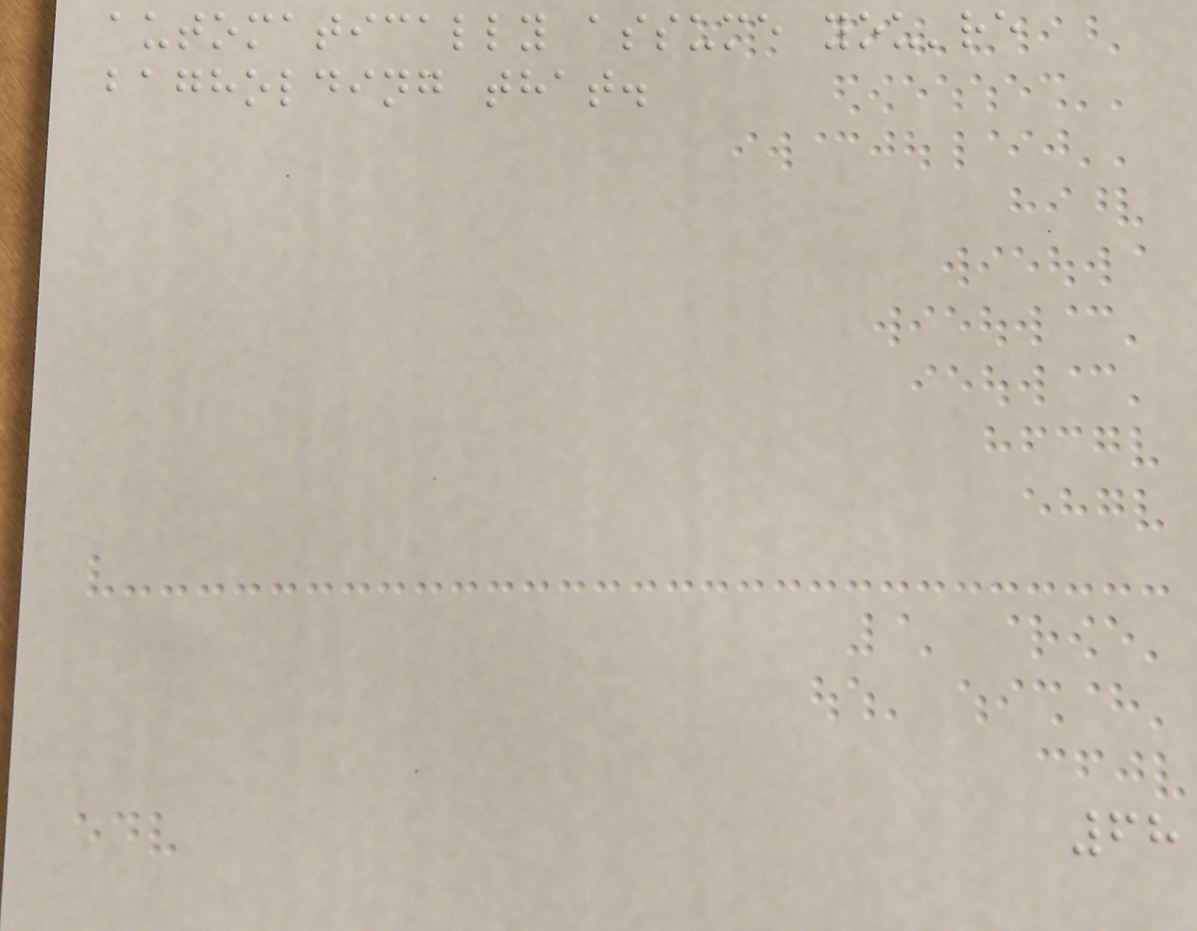automatically assume you're
bagholding that.
68
